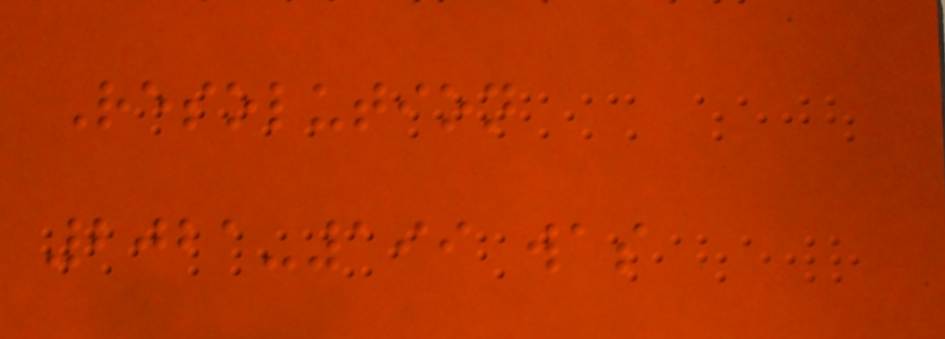Resolution
2021-199 was
